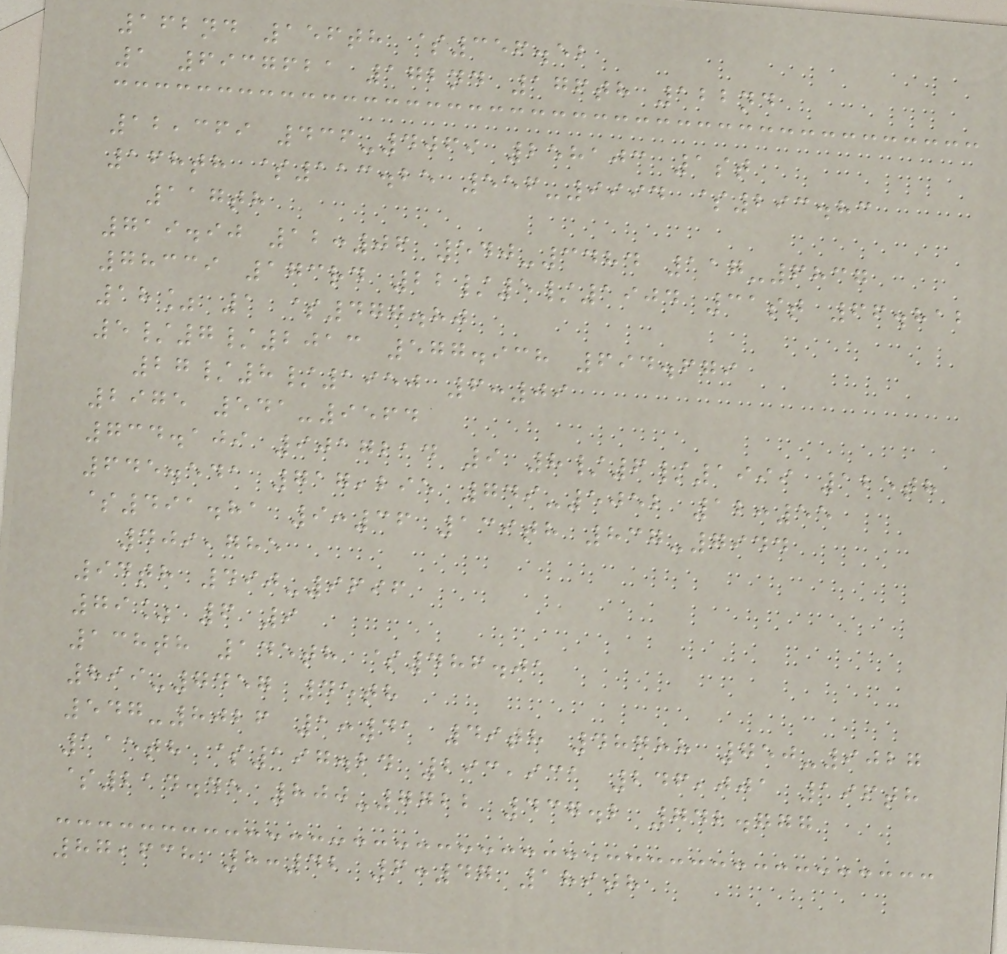162nd 156th $356.52
1 6937621 172nd 176th 122nd
12,369 436-4069 258103 1st
168th $113.25 556-9994 $293.83
117th
719.90 12:06 540-3484 117-6837
78339 173rd 22/5/1904 31st 66.812
18% 1 $477.80
5/7/2013 577.938 694.679
27/8/1950 6:09
2975 541-9564
734.109 9017214 9 8/6/1999 125th
645.541 717,295 749-5052 12:55
$491.81 9:36 139th 837-7944
409,785
94th 490-9696
79% 6 9
138th 145th $486.01
899-7457 45th
547-8026 1:41 49th 48788 750-9027
115th $197.24 293,931 246,001 196th
$214.45 800-7722 437.2 742.777
87,638 8:42 6:47 189th
